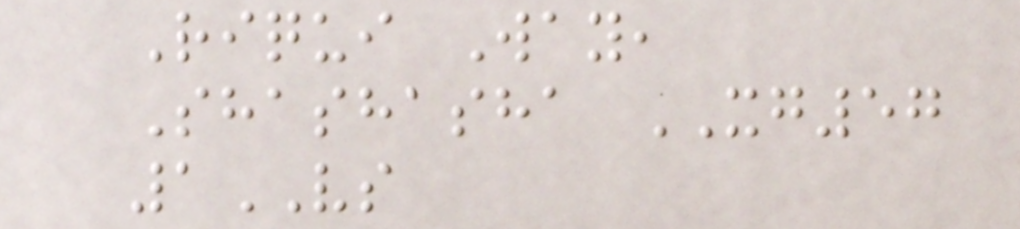Riqui Way,
Shashasha XG57
1VS
